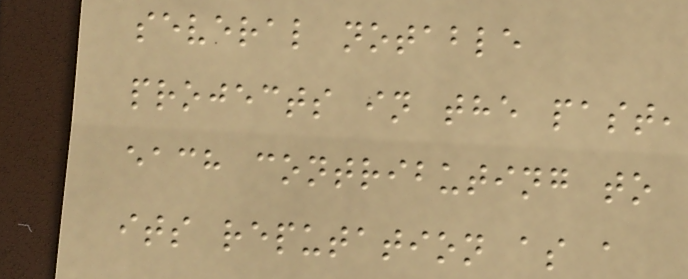several notable
projects in the past,
each contributing to
its reputation as a
